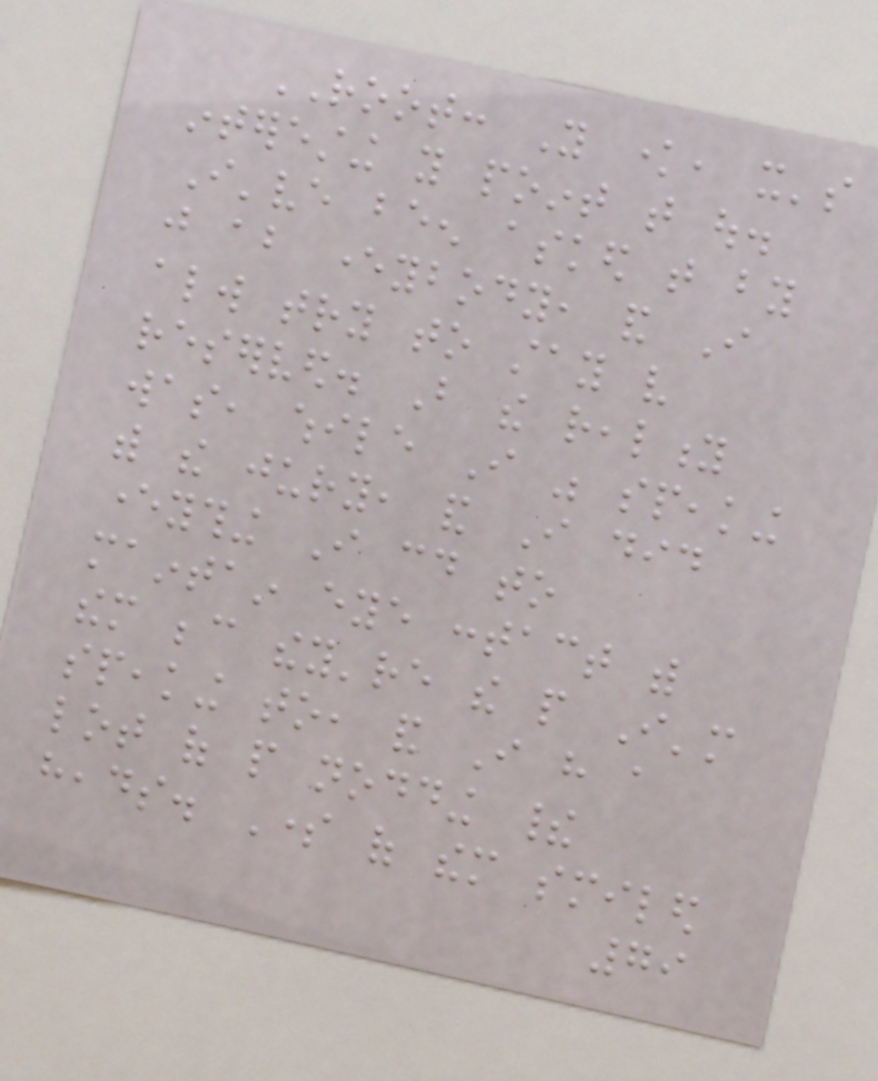ROOT: You know, it's
interesting you point that out.
I've been asked that by
just about everybody, and I
always try to stay very
reserved. But the reality
was, while I was speaking
with the jury, and I did
everything I could to
maintain eye contact with
them because they're the people I'm
speaking to, and I have a
lot of people nodding their
heads. Some of them smiled
79
